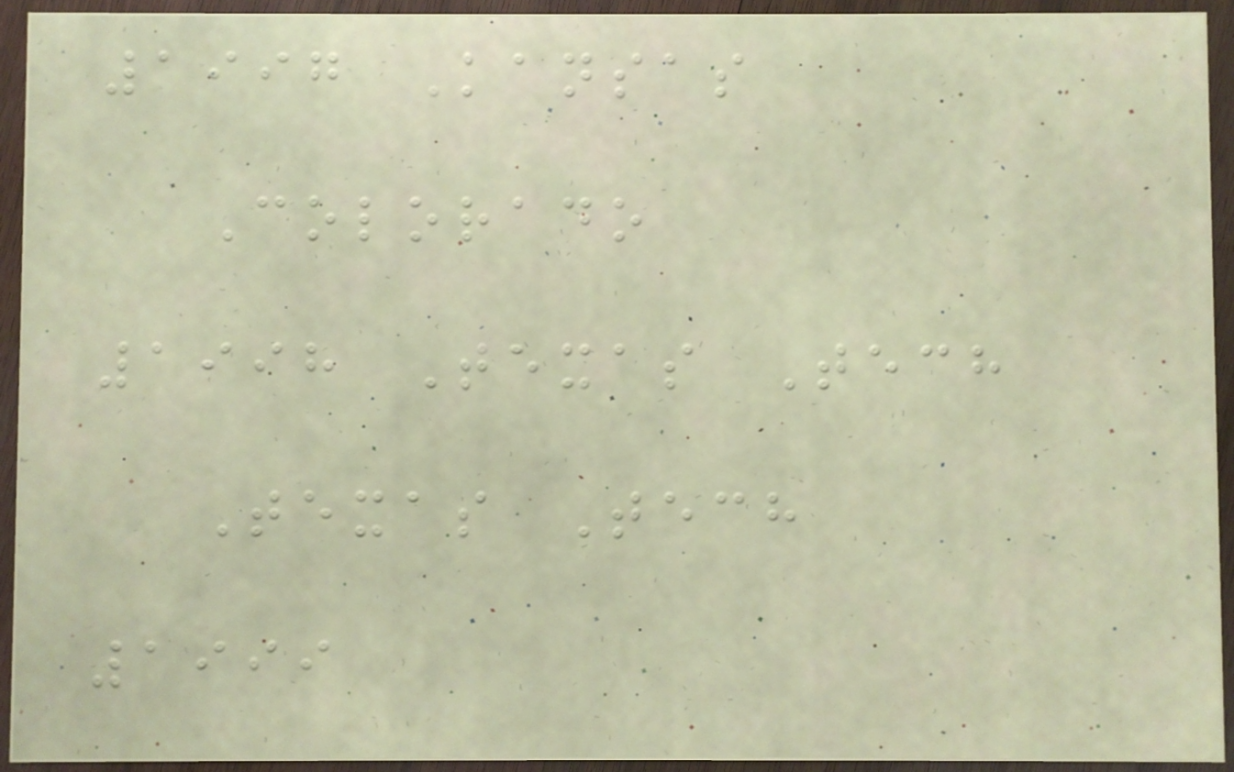1997 Kansas
Colorado
1998 Texas Tech
Texas Tech
1999
